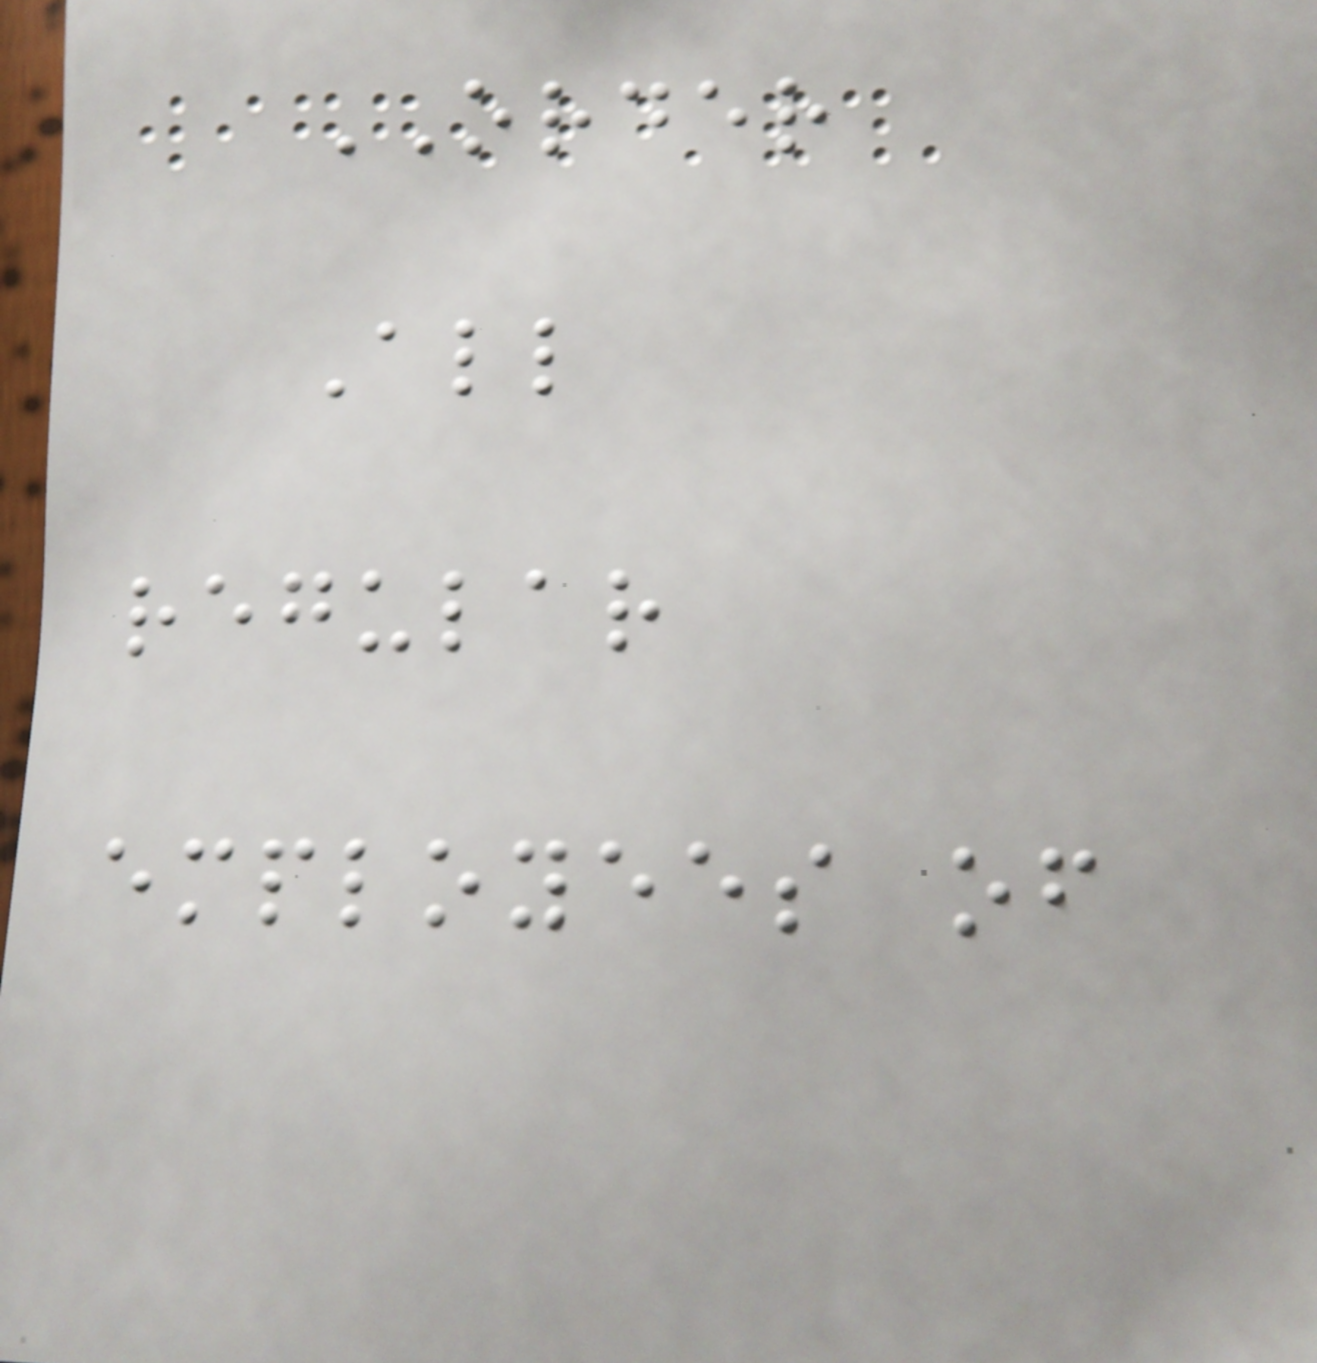ORDER
All
regular
employees of
